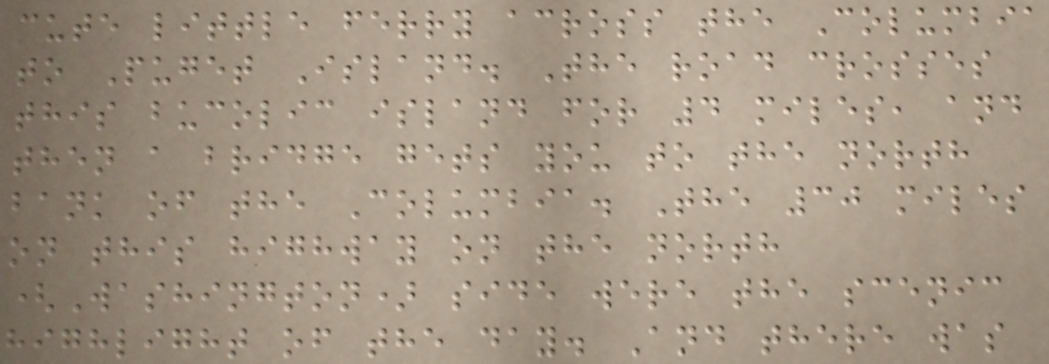cute little ferry across the Columbia
to Puget Island. The road crosses
this bucolic island for 4 miles, and
then a bridge gets you to the north
bank of the Columbia. The 30 miles
on this highway on the north
(Washington) side were the scenic
highlight of the day. And there was
